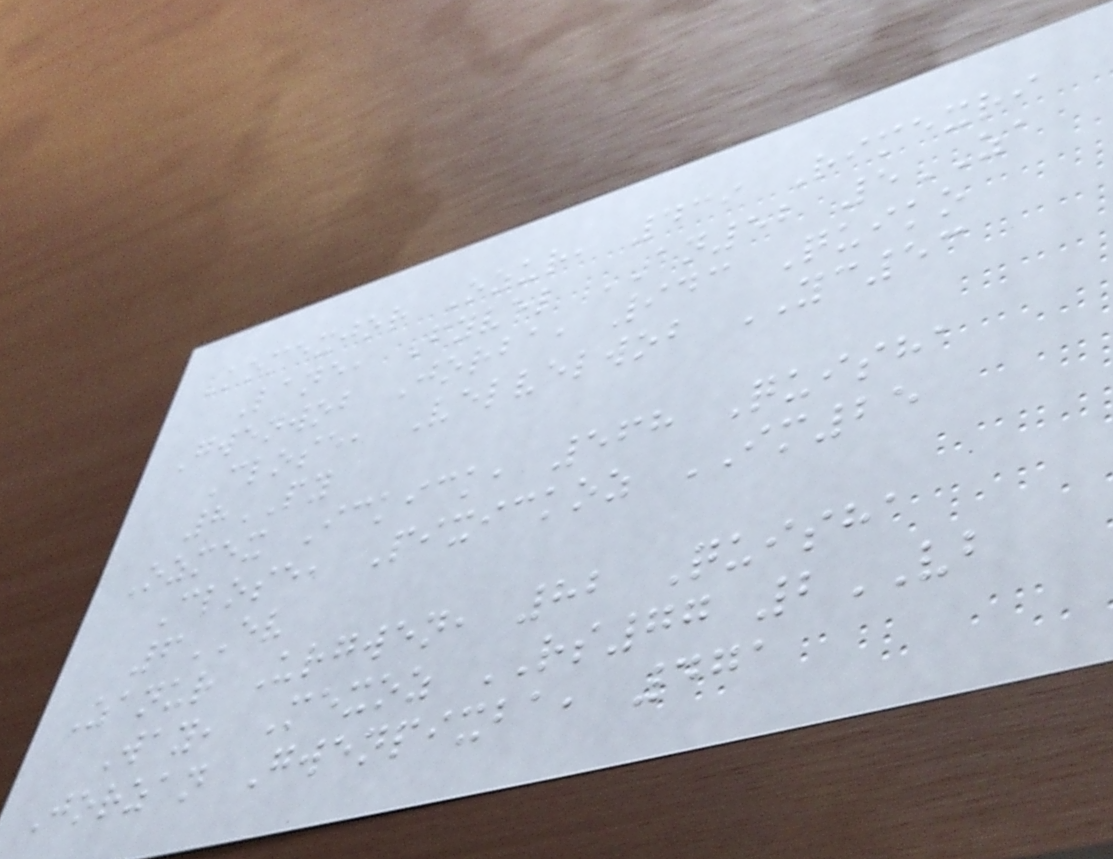Komexjor Ozur, 439 Rimexri
Lane, Fyvel AN52 5ZA
Gwenwob Jorba, 943 Quiko
Close, Velvelwob YC53
8PY
Ozmex Ickick, 568 Quisha
Close, Pixickoz IM25
6EV
Zanur Urgwen, 82 Quisha
Way, Mexoz RS77 2VB
Jorzan Gwenpixba, 471
